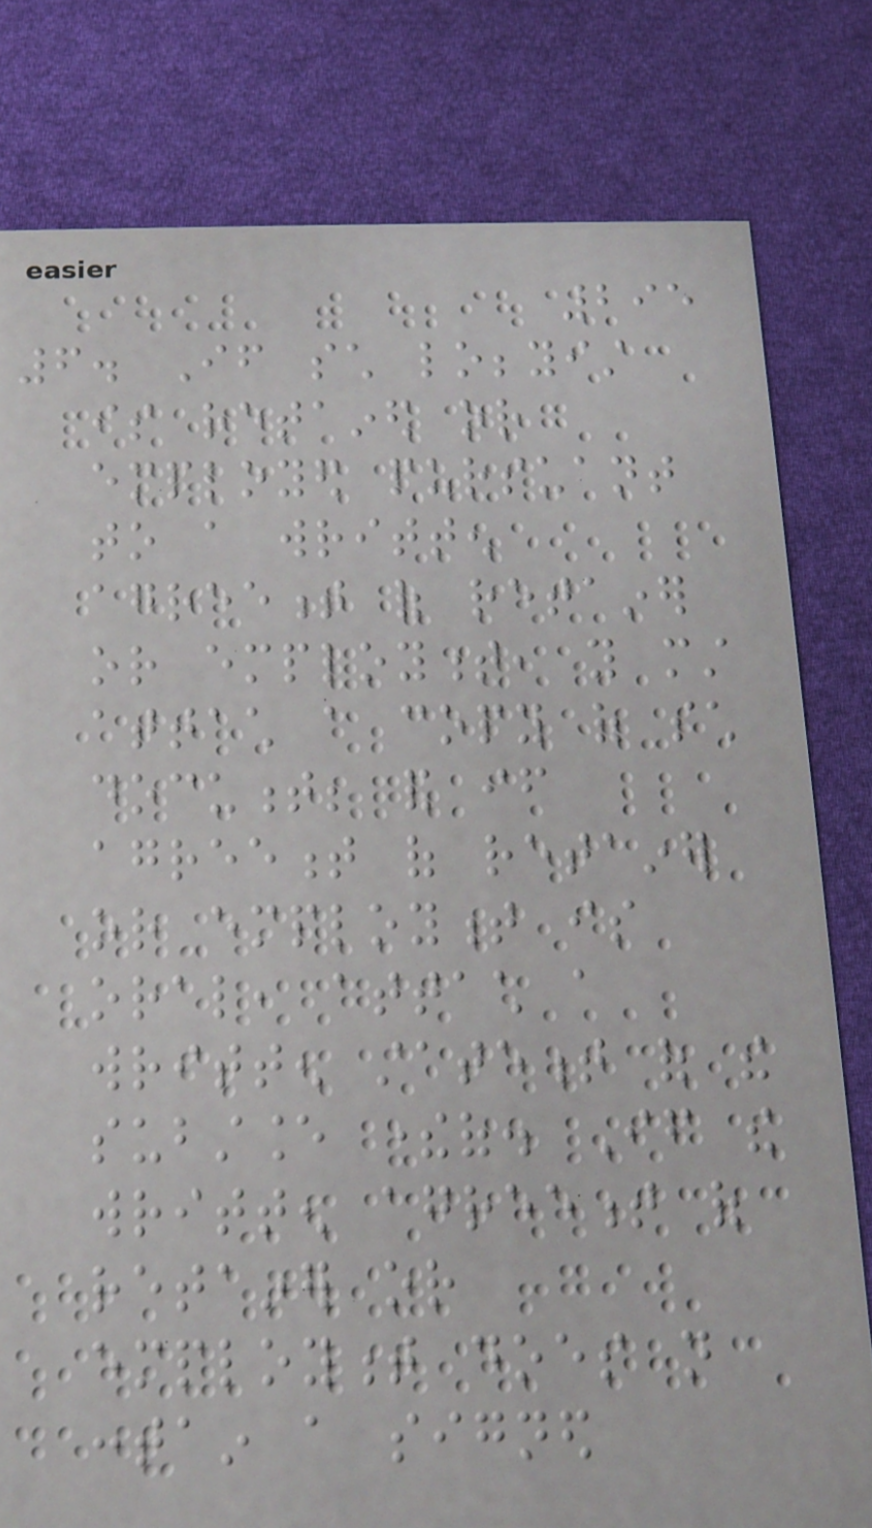295
6. If such lobbyist
is retained or
employed pursuant
to a written
agreement of retainer
or employment, you must
attach a copy of such
document; and if
agreement of retainer
or employment is
oral, attach a
written statement of the
substance thereof. If the
written agreement of
retainer or
employment does not
contain a signed
